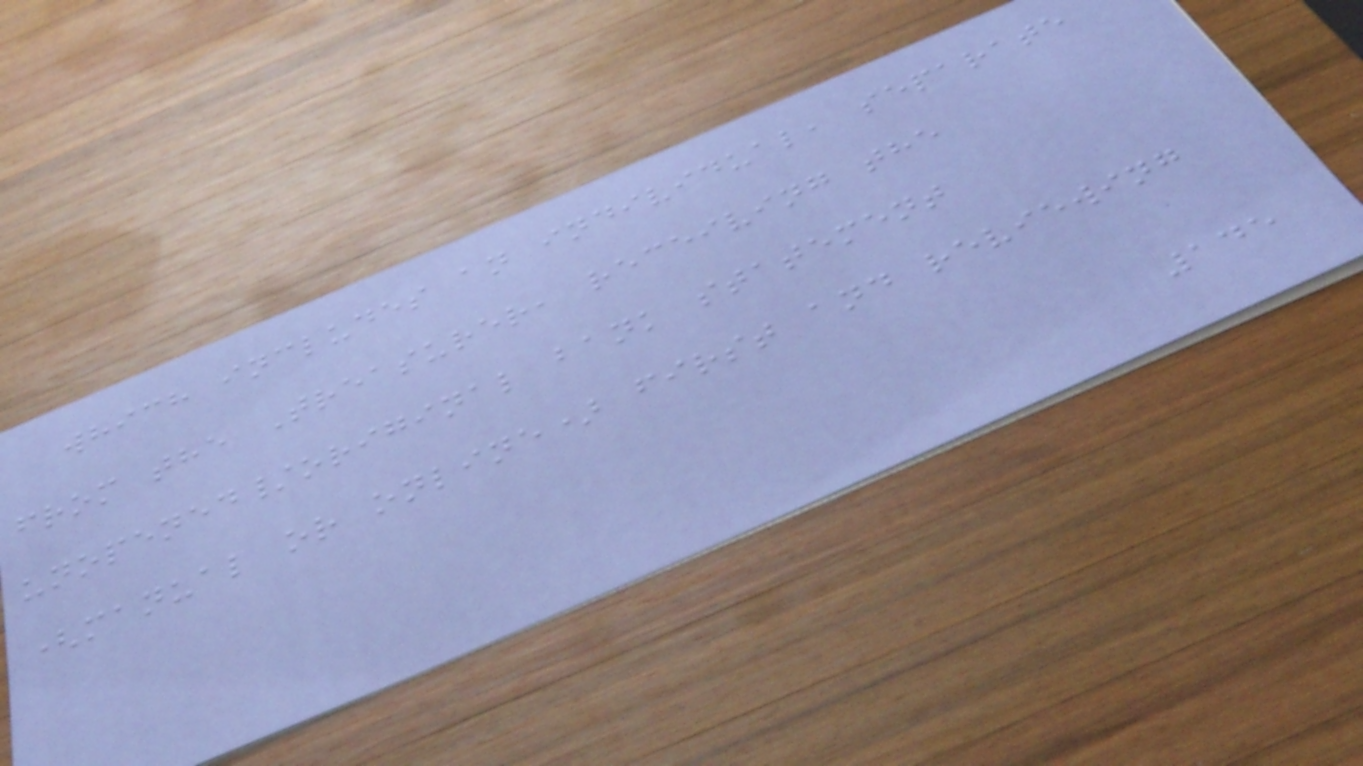which includes an individual, separate
from the Treasurer, receiving the
unopened/original bank statement
(manual or online) first and reviewing
145
